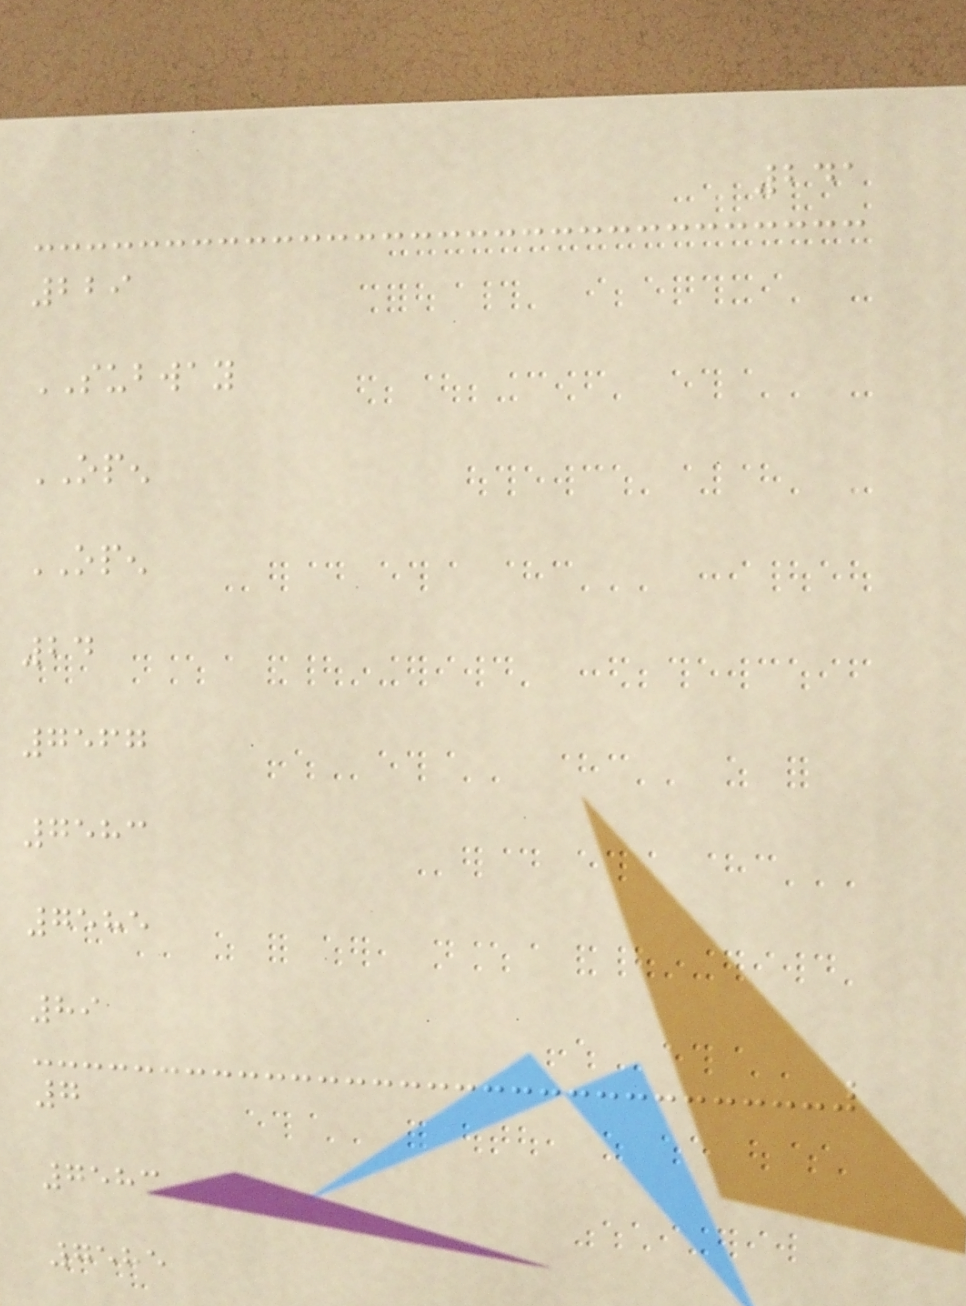241
229
SUBWAY
OPEN
OPEN
24
7567
7583
7585
89
7
7583
7585
